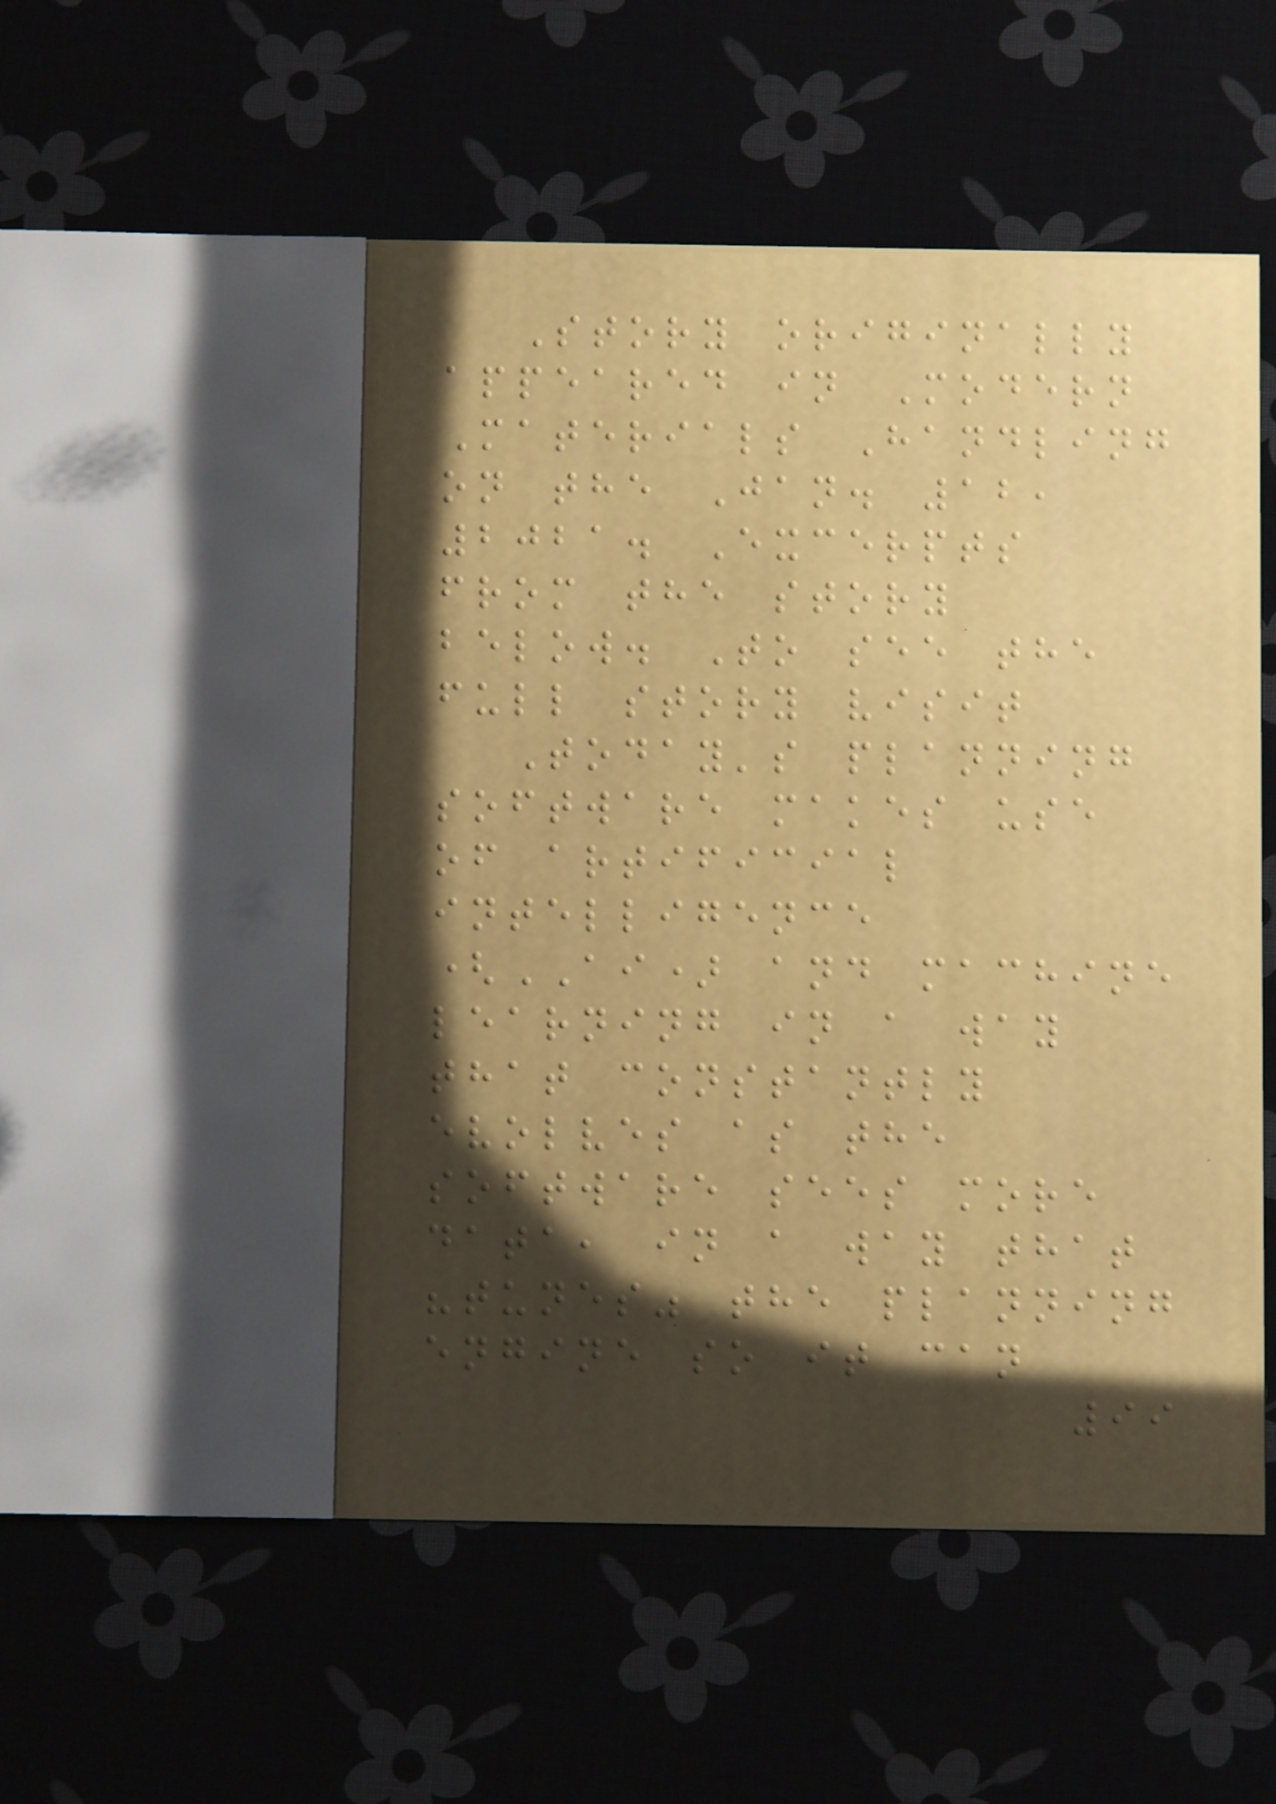Story originally
appeared in Modern
Materials Handling
on the Jan. 12,
2021. Excerpts
from the story
below. To see the
full story visit
Today's planning
software makes use
of artificial
intelligence
(AI) and machine
learning in a way
that constantly
evolves as the
software sees more
data, in a way that
"tunes" the planning
engine so it can
99
